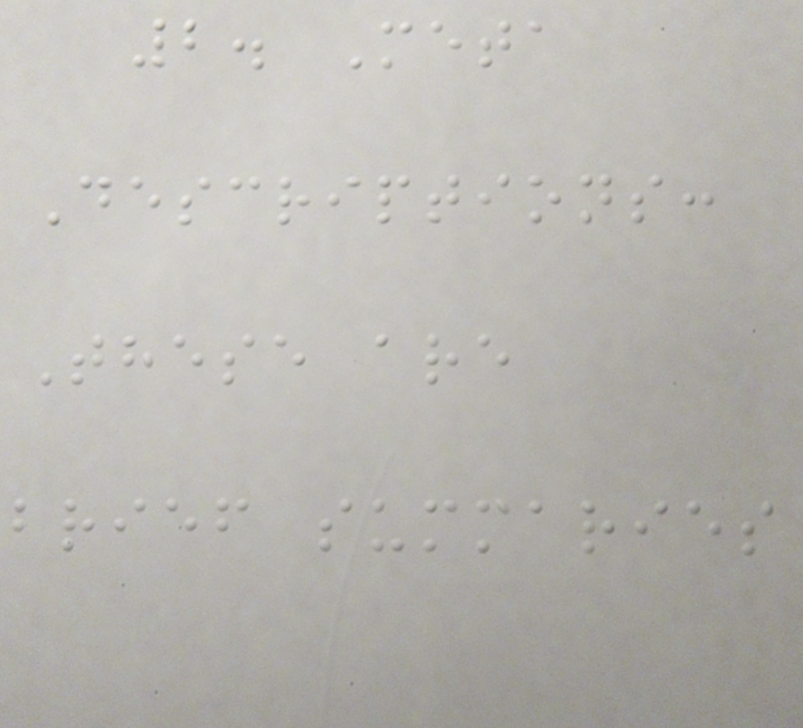2. Meta
Descriptions:
These are
brief summaries
